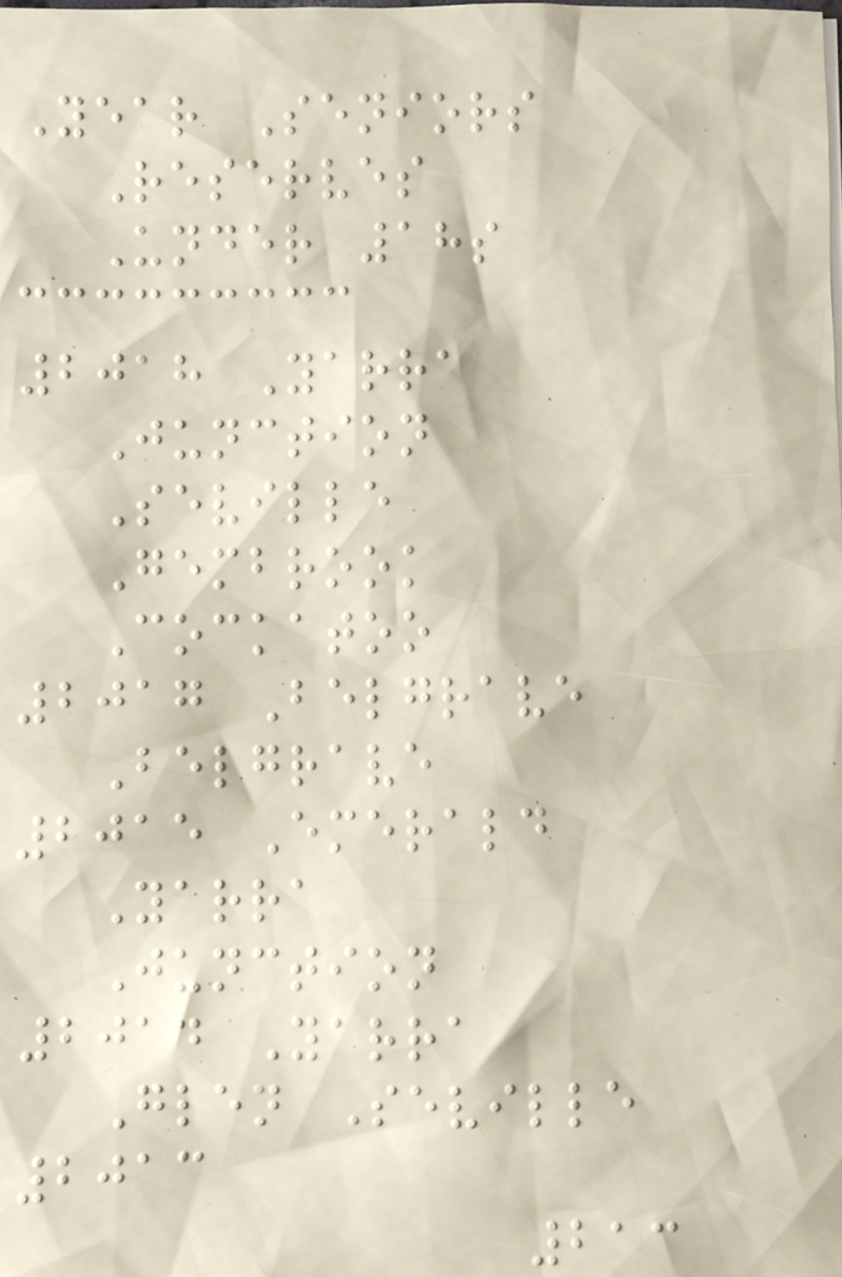Year Seniors
Reserves
Under 18s
2018 Yarra
Junction
Seville
Gembrook
Cockatoo
2017 Belgrave
Belgrave
2015 Emerald
Yarra
Junction
2014 Yarra
Glen Seville
2013
213
